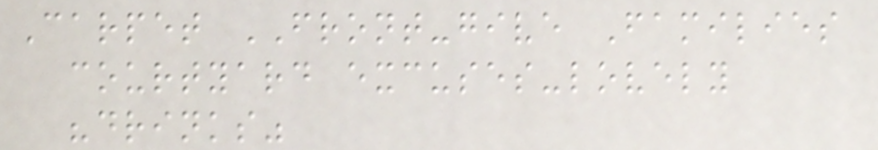Carpet FRONT-give Families
courtyard excuses-lovely
"drinks"
